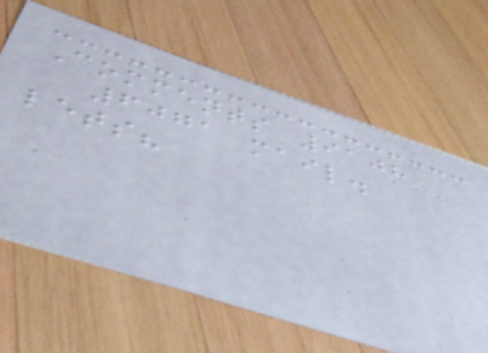Comments 9108
6071 mail.
lets?
